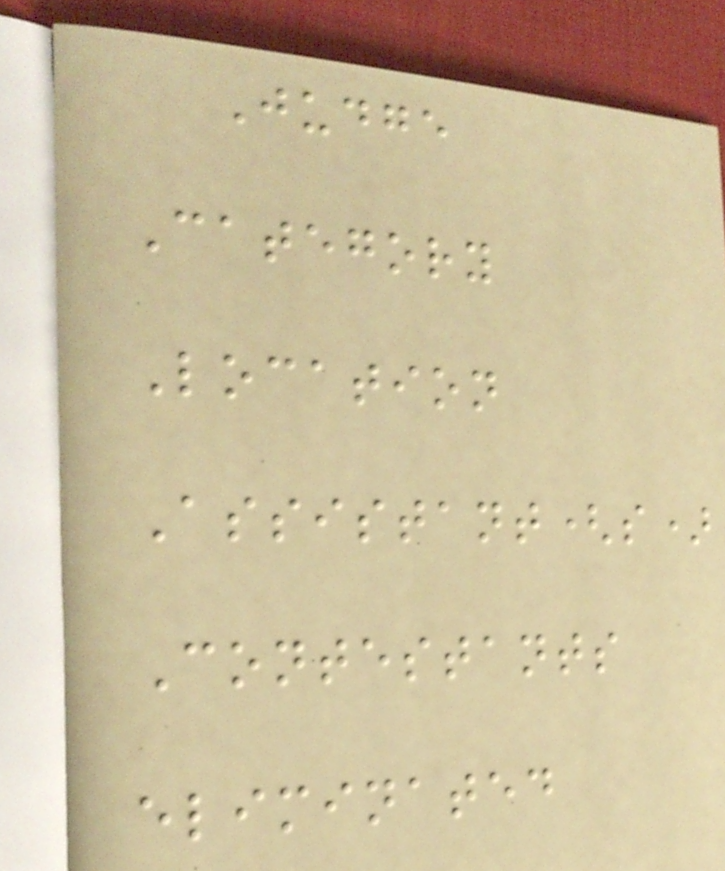Judge
Category
Location
Assistant(s)
Contestants
eliminated
